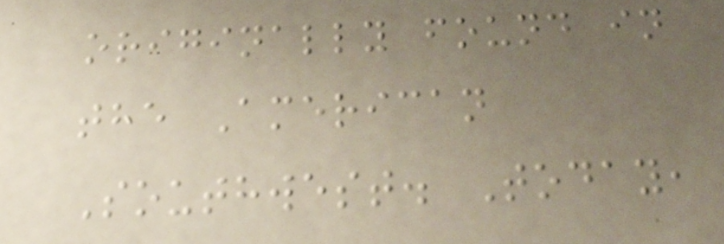originally found in
the American
Southwest. Today,
